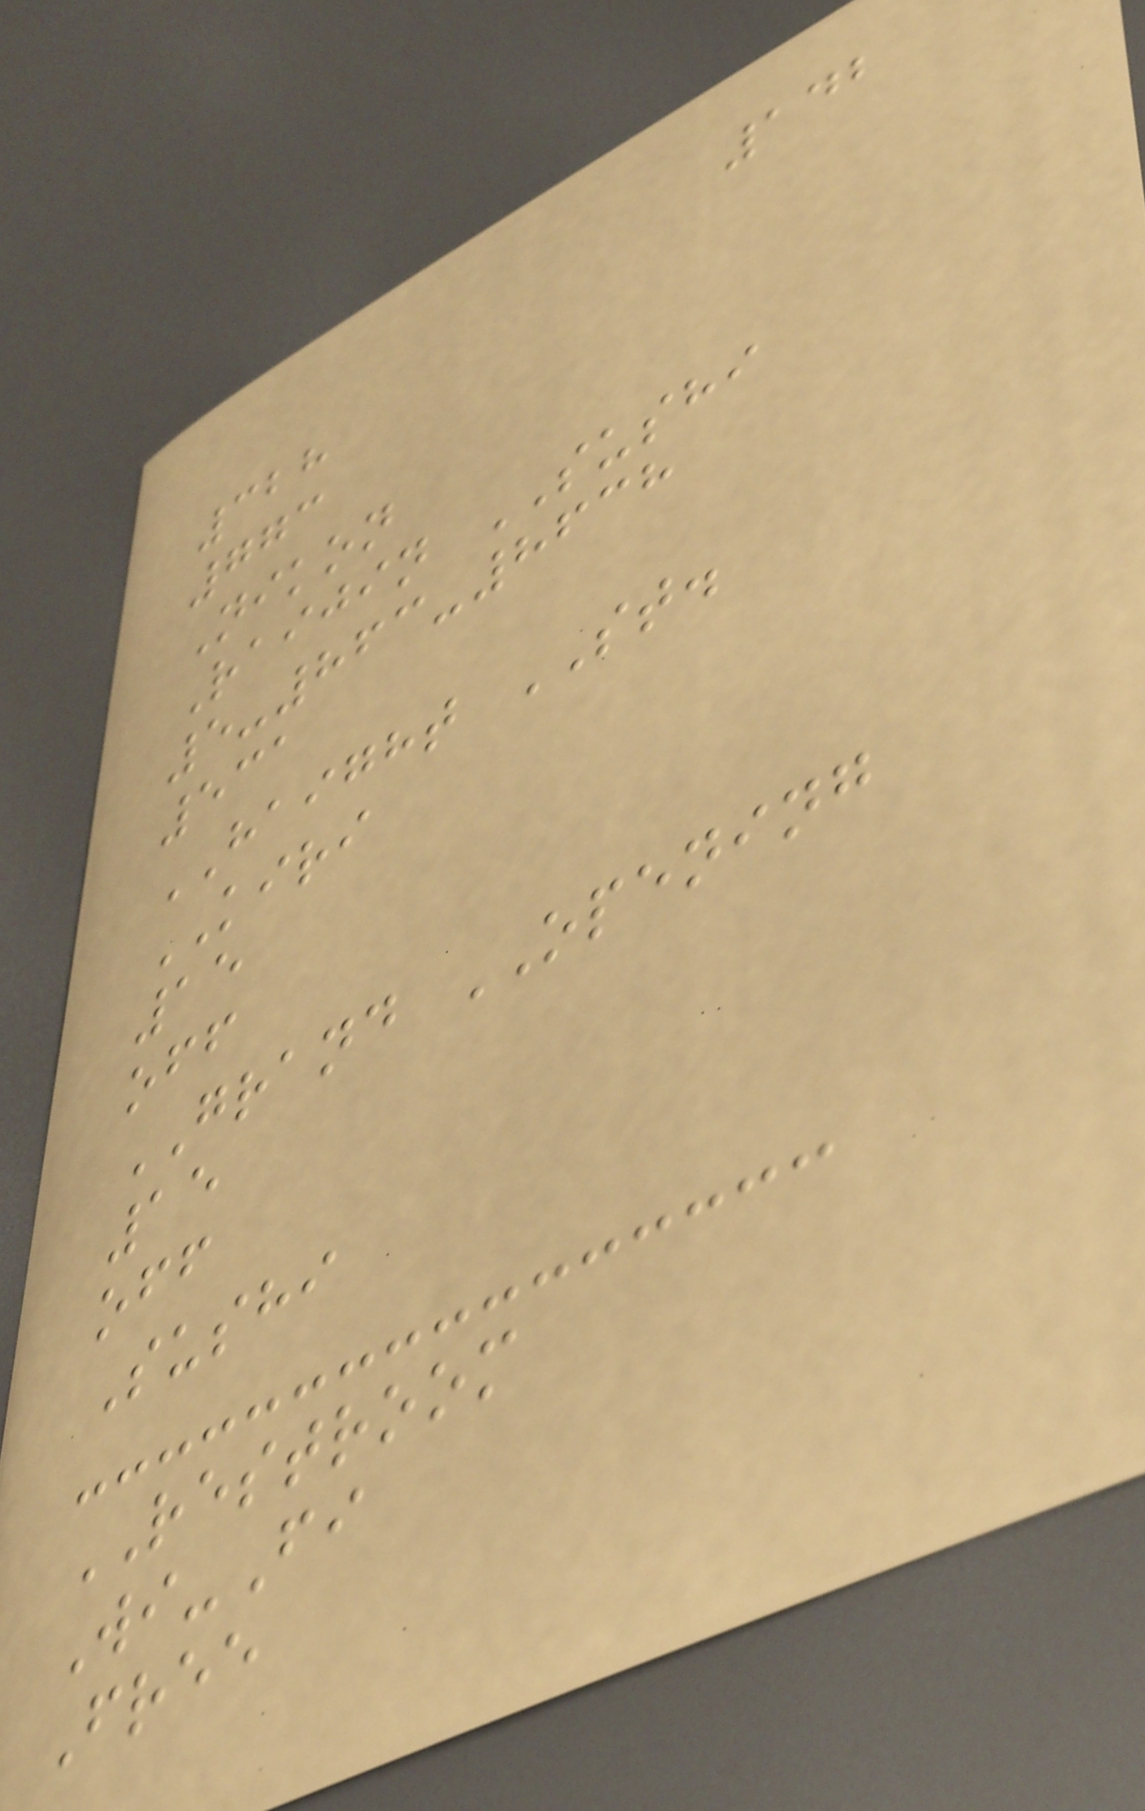142
328
773
Nikon
Raijin SUSHI
5-863-8638
531
HAIGHT ST.
KIRI
15
off
GRAND OPENING
15
off
Sushi
RESTROOM
Wi-Fi
Free
